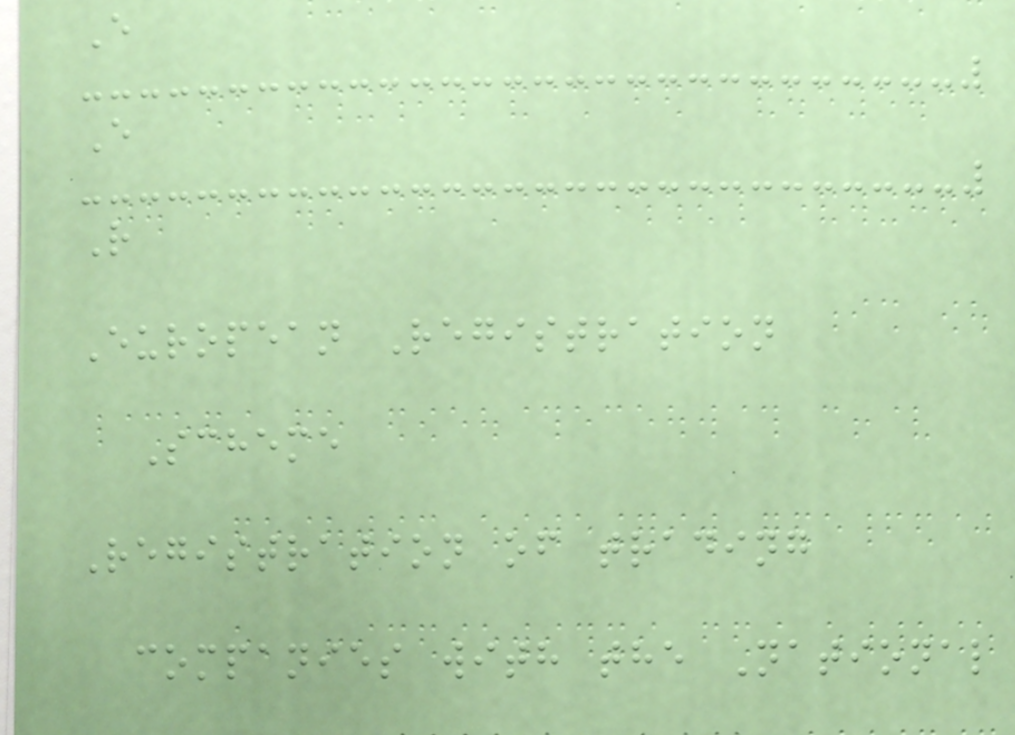E
E
R
European Registration
Scheme
Registration of trading
companies with the National
